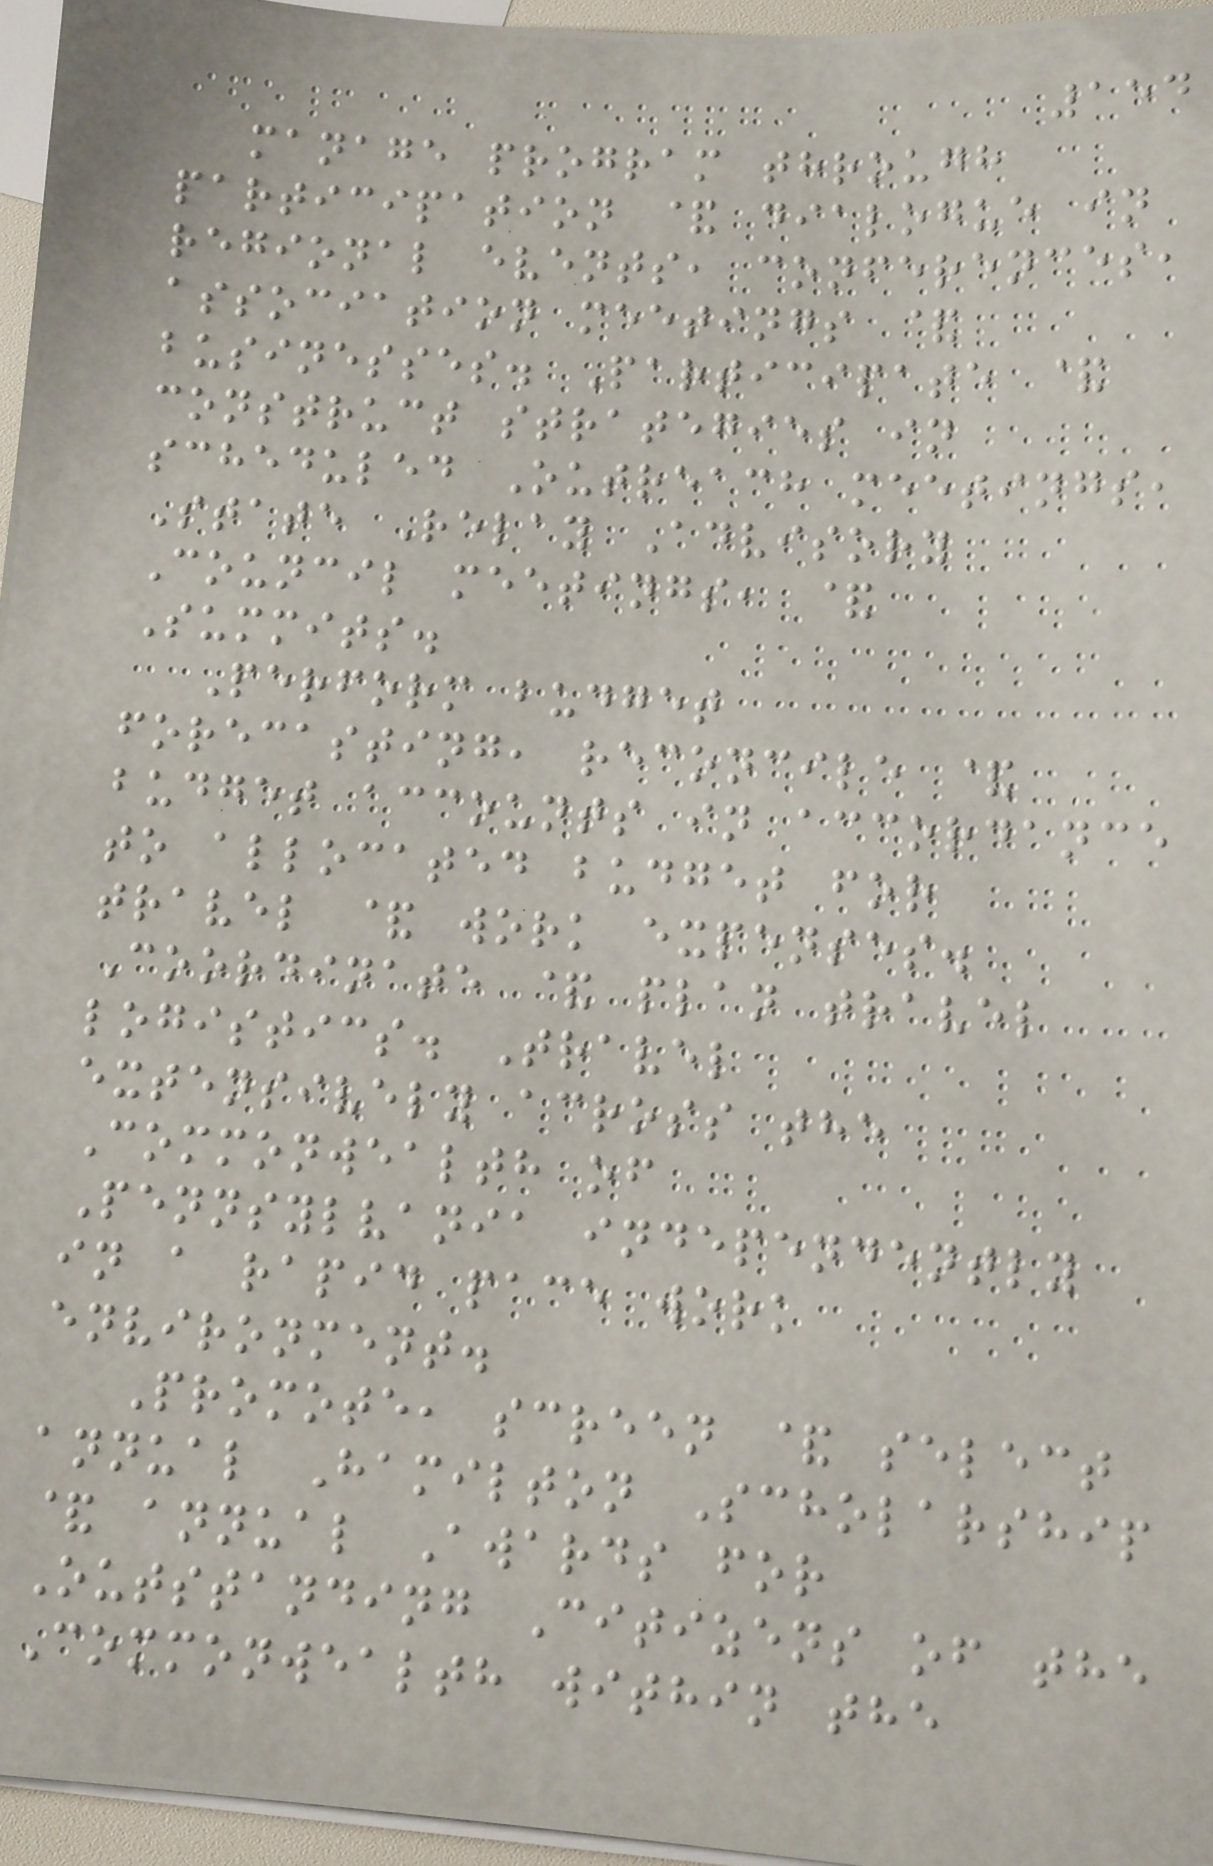154
manage program through
participation & dialogue in
regional events, conferences,
association meetings &
businesses. Participate &
construct strategies in
scheduled Outreach meetings,
State Relay Advisory
Council meetings, &
Summits.
Perform budget
forecasting, reconcile &
budget accounts in accordance
to allocated budget for
travel & work expenses.
Coordinate & plan travel
logistics. Travel
extensively across the
Commonwealth of
Pennsylvania independently
in a rapid pace work
environment.
Promote, screen & select
annual Hamilton Scholarship
& annual Awards for
Outstanding Citizens of the
Commonwealth within the
